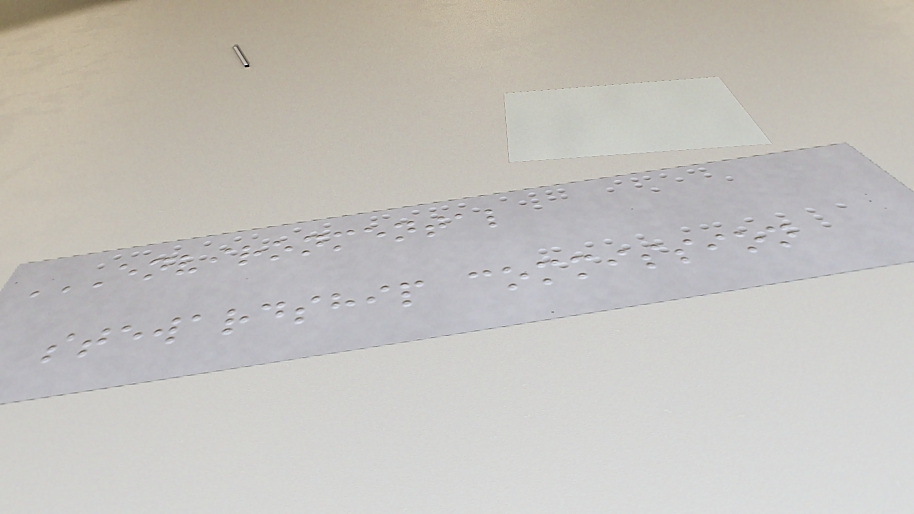ENVIRONMENTAL
STEWARDSHIP COMMISSION
